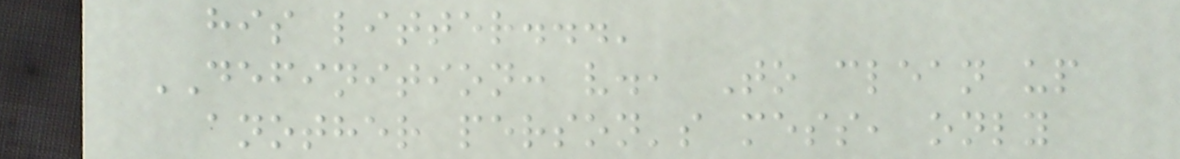his litter...'
DEFINITION: v., To clean up
another person's mess, only
